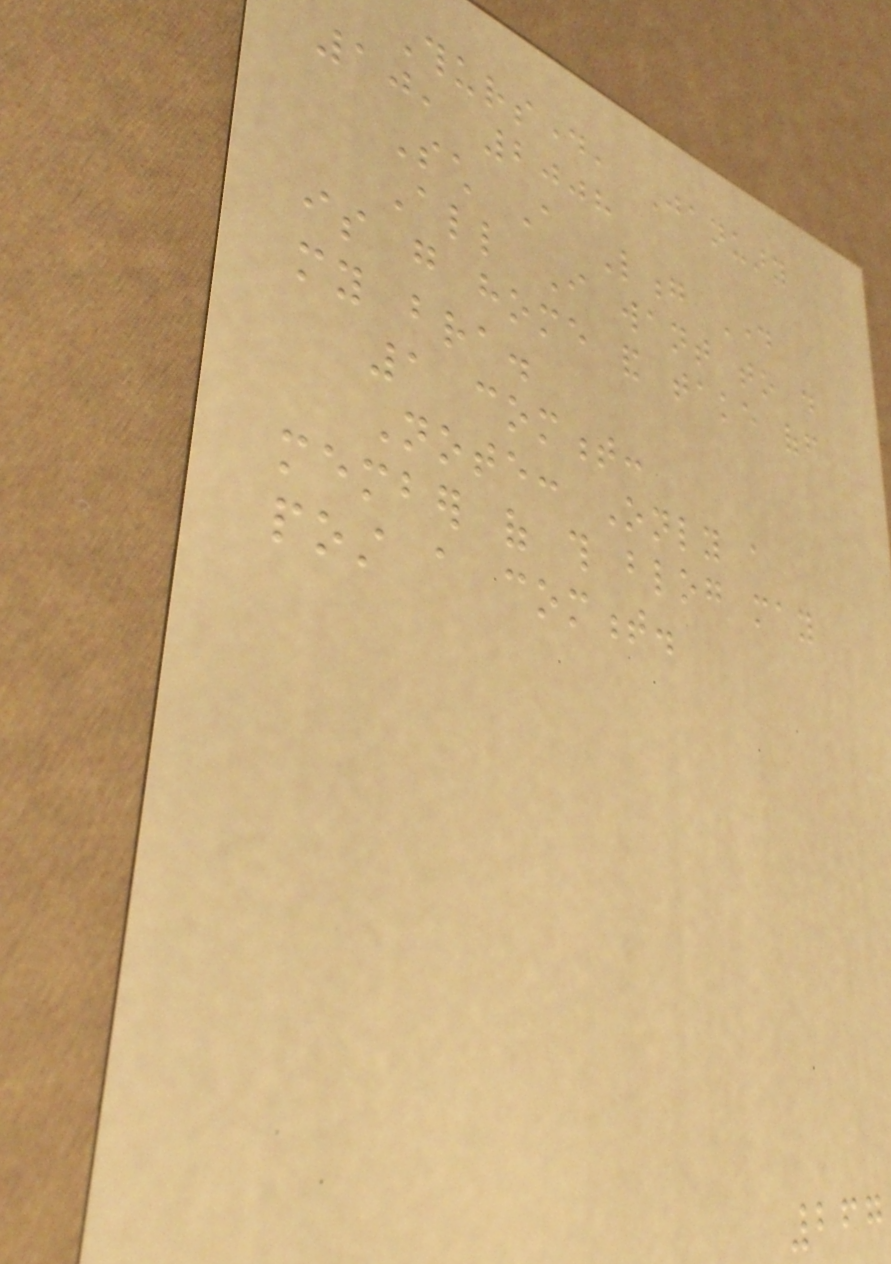Thursday, January
10, 2008
Such A Long Day
All I want to do
is go home and take off
my bra.
1 comment:
Note: Only a
member of this blog may
post a comment.
267
